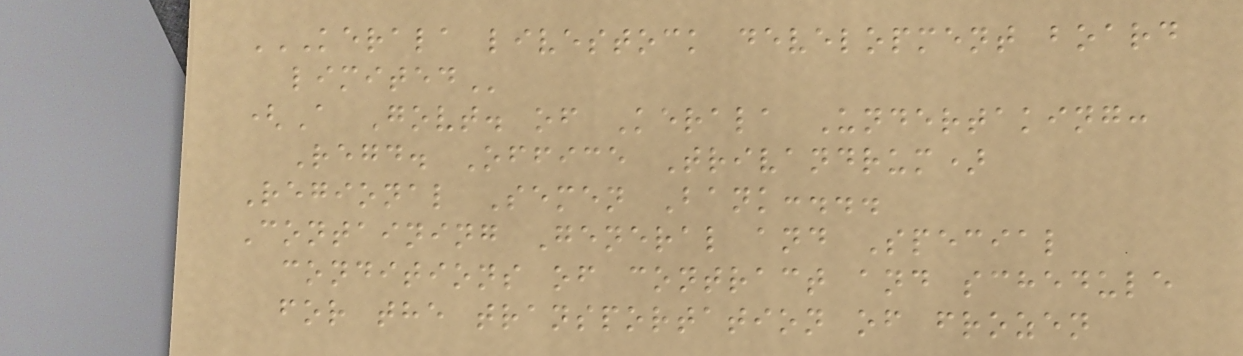KERALA LIVESTOCK DEVELOPMENT BOARD
LIMITED
(A Govt. of Kerala Undertaking:
Regd. Office Trivandrum)
Regional Semen Bank:...
Containing General and Special
conditions of contract and schedule
for the transportation of frozen
